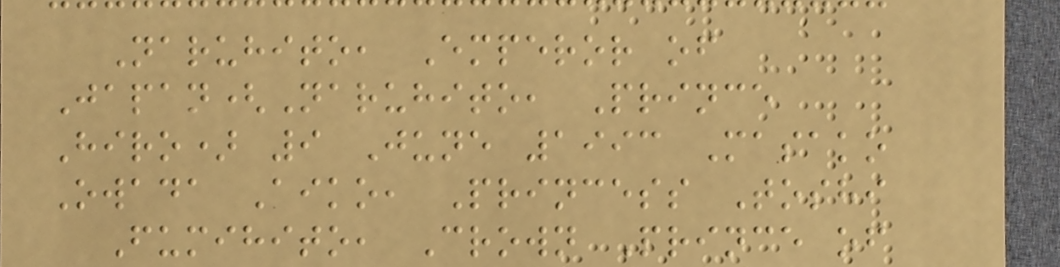Naruhito, Emperor of
Japan(Naruhito, Prince
Hiro) 9 June 1993 Masako
Owada Aiko, Princess Toshi
Fumihito, Crown Prince of
